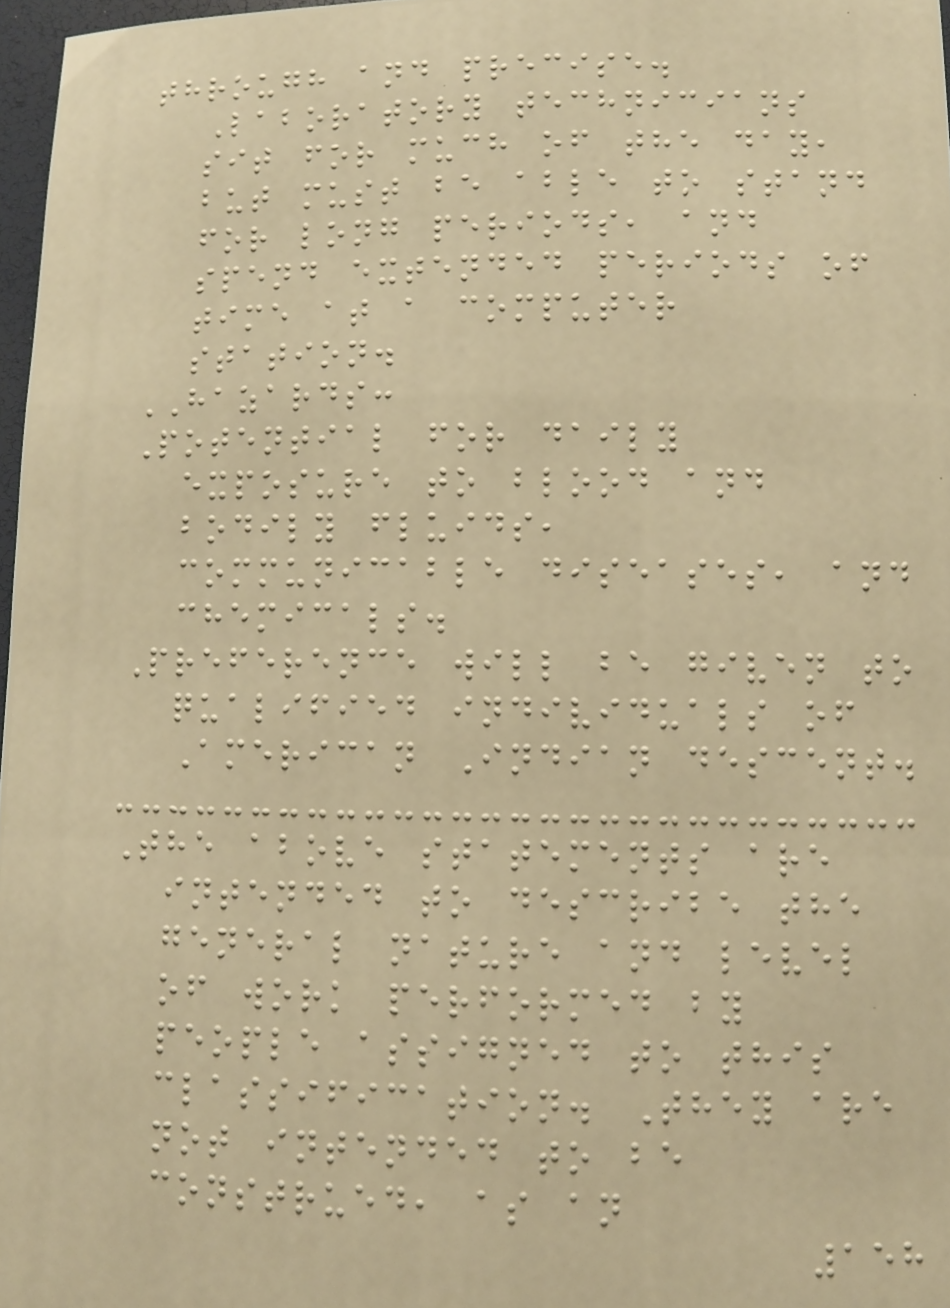through and precise.
Laboratory technicians
sit for much of the day,
but must be able to stand
for long periods, and
spend extended periods of
time at a computer
station.
HAZARDS:
Potential for daily
exposure to blood and
bodily fluids,
communicable diseases, and
chemicals.
Preference will be given to
qualified individuals of
American Indian descent.
The above statements are
intended to describe the
general nature and level
of work performed by
people assigned to this
classification. They are
not intended to be
construed, as an
158
